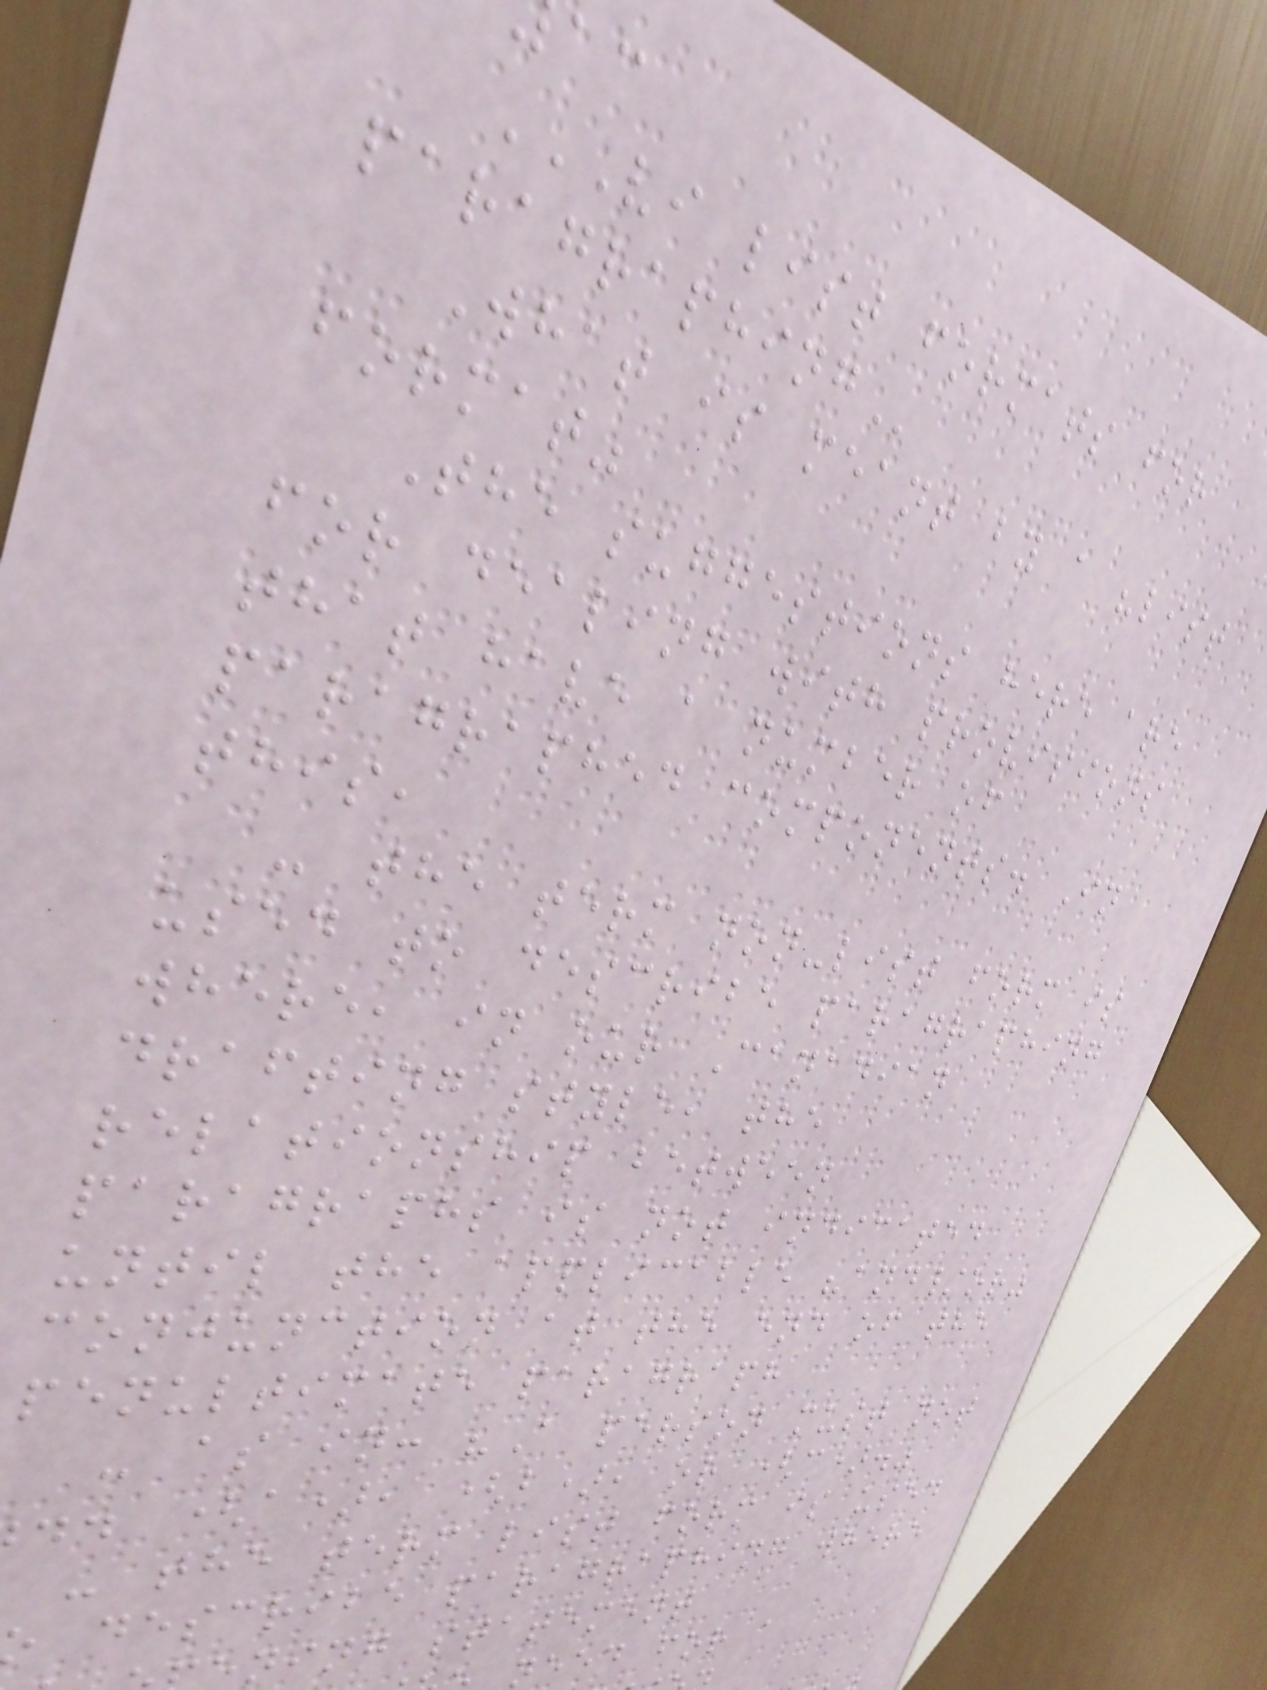VI LIST FORMATS FOR
What is meant by a "list
format"
The suggestions here are
for dealing with provisions
that have a number of
paragraphed components. In
this,
- the term non-list form is
used to describe paragraphing
where, in our Canadian
drafting style, the
relationship between
paragraphs is not indicated
until the applicable "and/or"
conjunction at the end of the
penultimate paragraph
- as in: "A person must not
.. (a), (b), or (c)."
- the term list form is used
describe paragraphing where
ning statement
need for a
